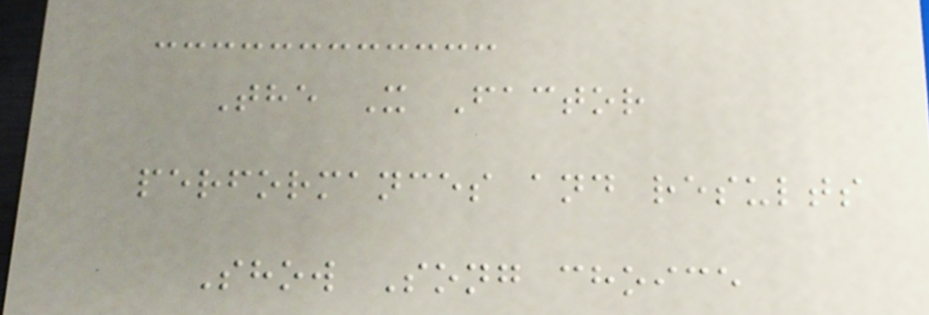The X Factor
performances and results
Show Song choice
